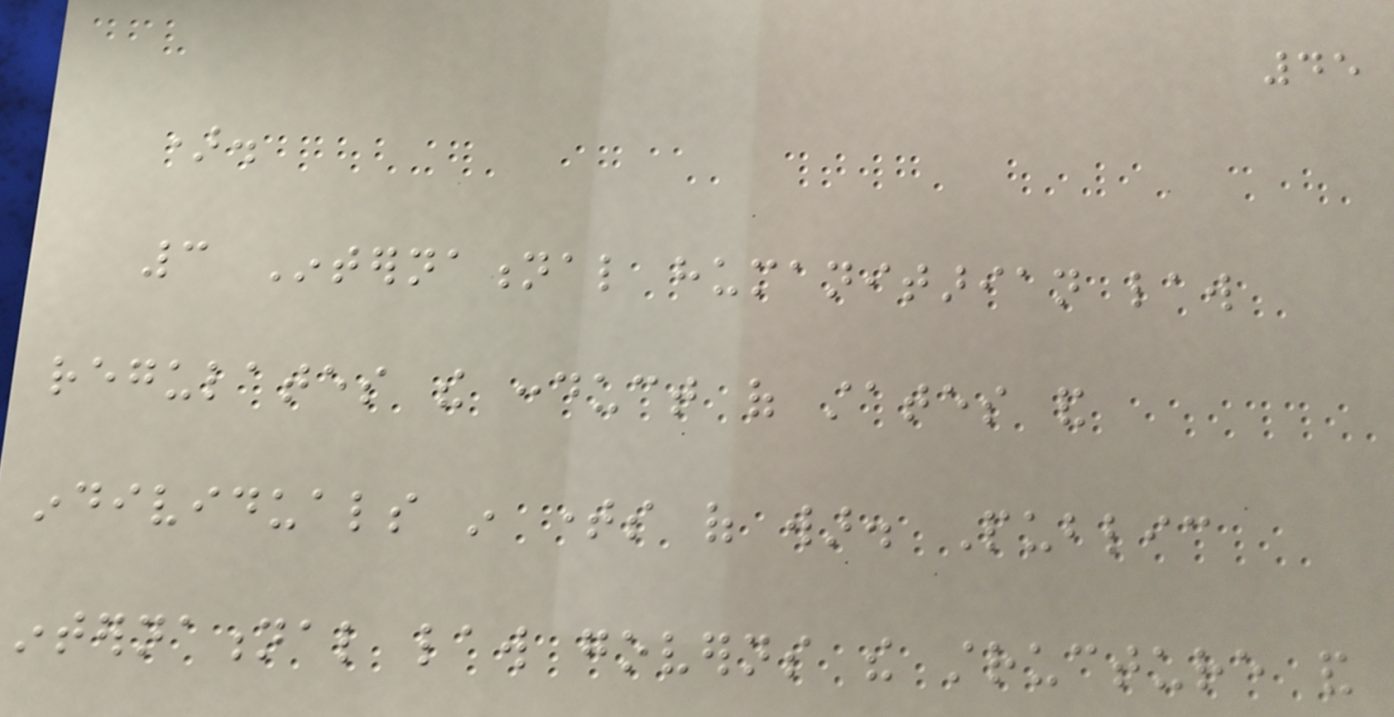45
).
3 International humanitarian law
regulates the conduct of states and
individuals in times of war. Public
international law governs the structure and
